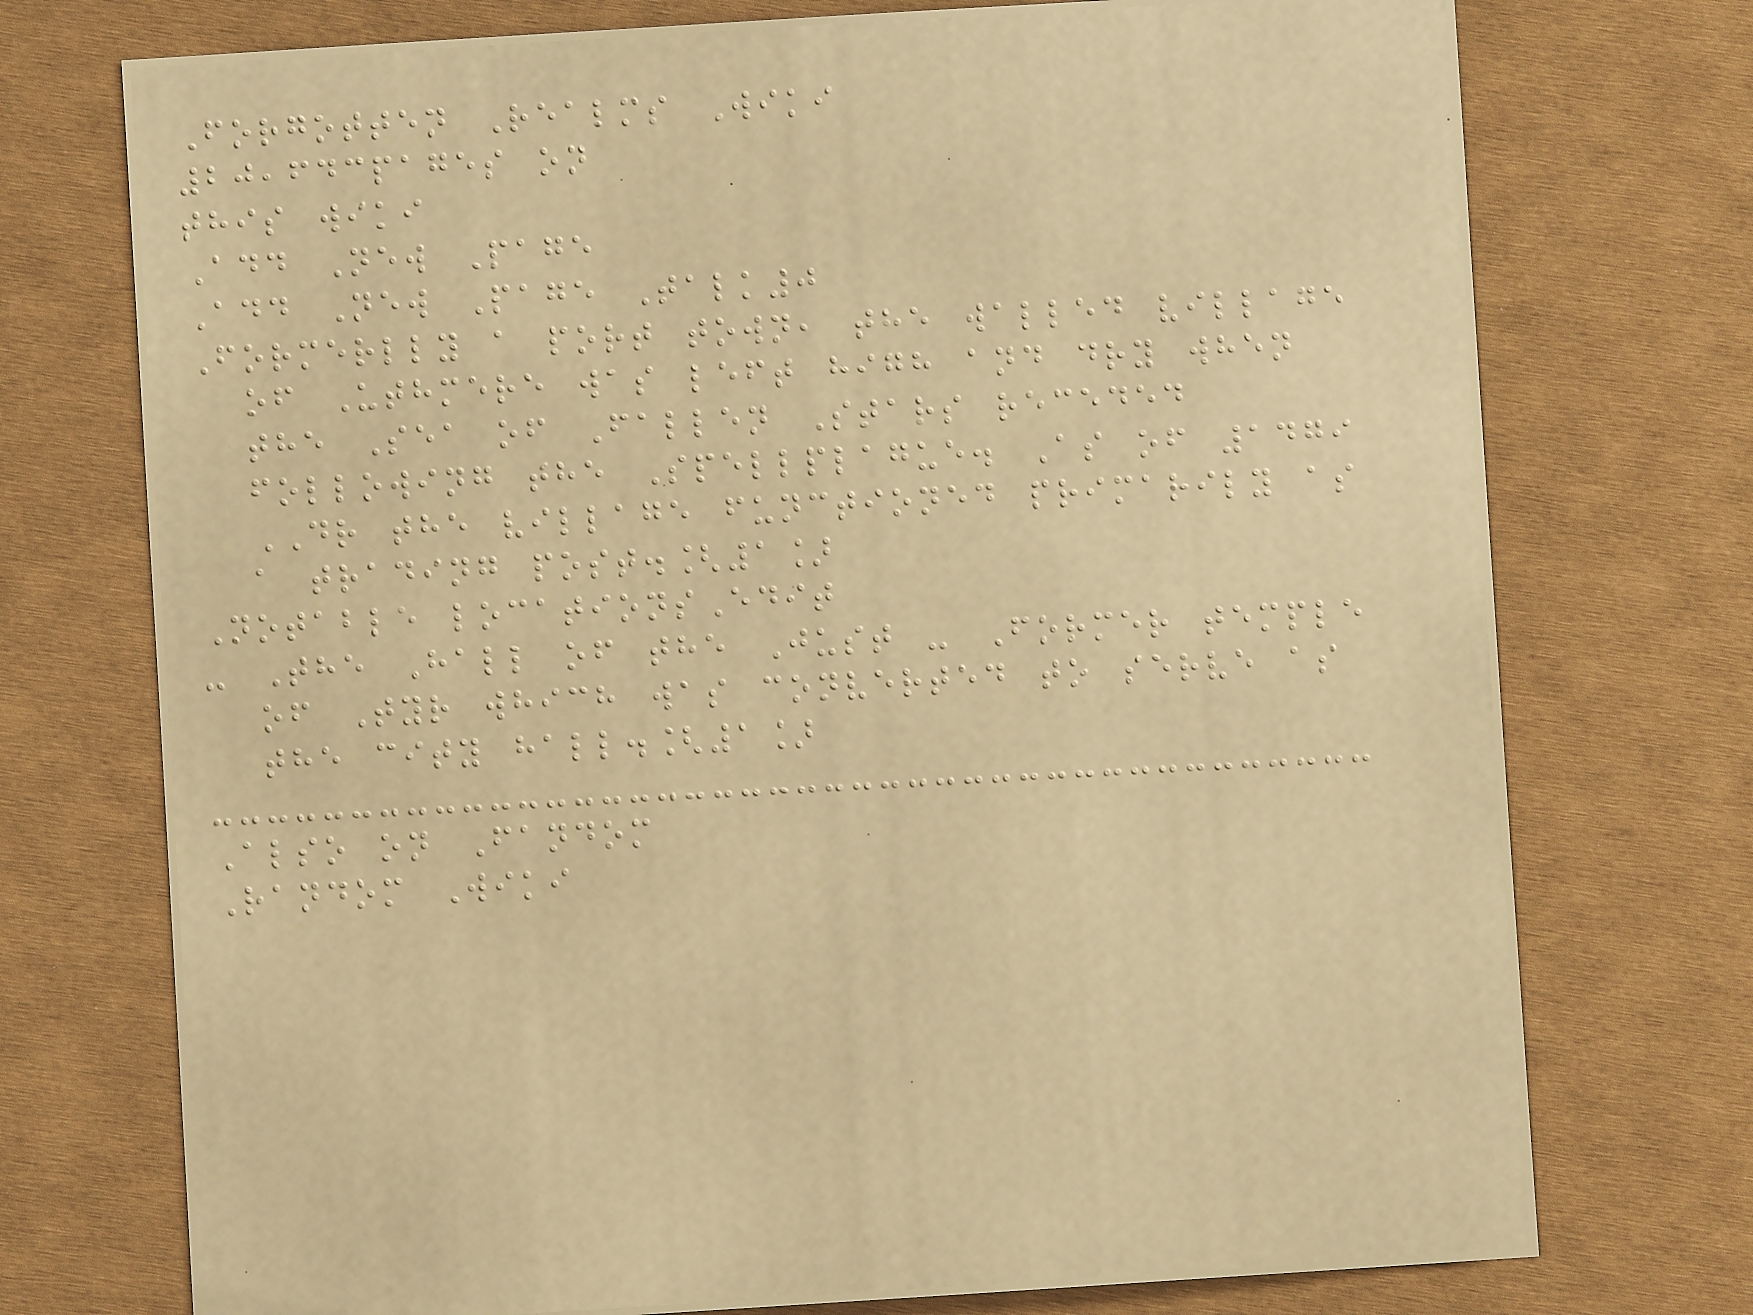Forgotten Realms Wiki
20,643pages on
this wiki
Add New Page
Add New Page Talk0
Formerlly a port town, the walled village
of Uthmere was left high and dry when
the Sea of Fallen Stars receded
following the Spellplague. As of 1479
DR the village functioned primarily as
a trading post.[1]
Notable locationsEdit
- The Hall of the Just - Former temple
of Tyr which was converted to serve as
the city hall.[1]
Also on Fandom
Random Wiki
